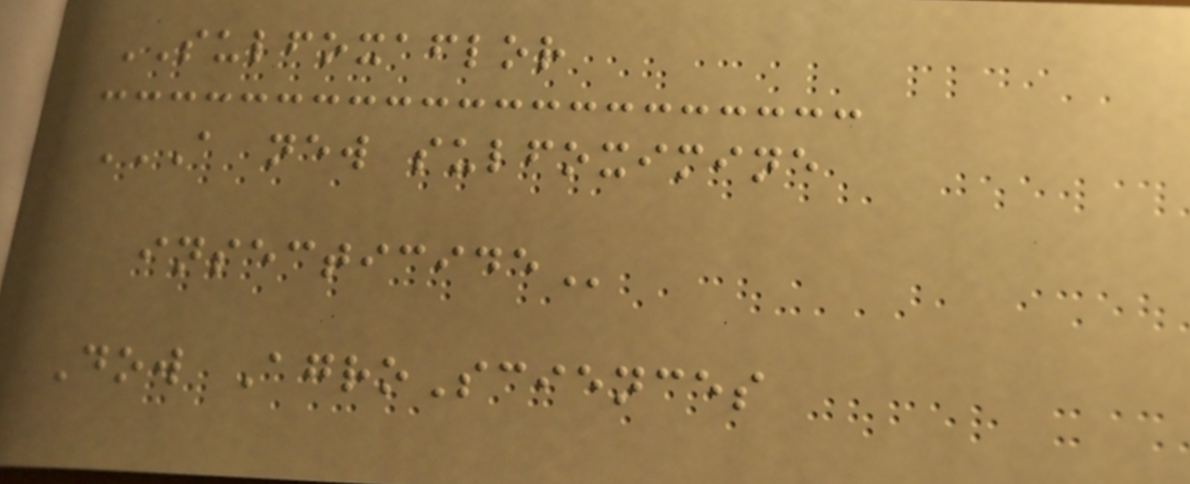SULFOXAFLOR
A NEW SULFOXIMINE
INSECTICIDE
Dow AgroSciences
